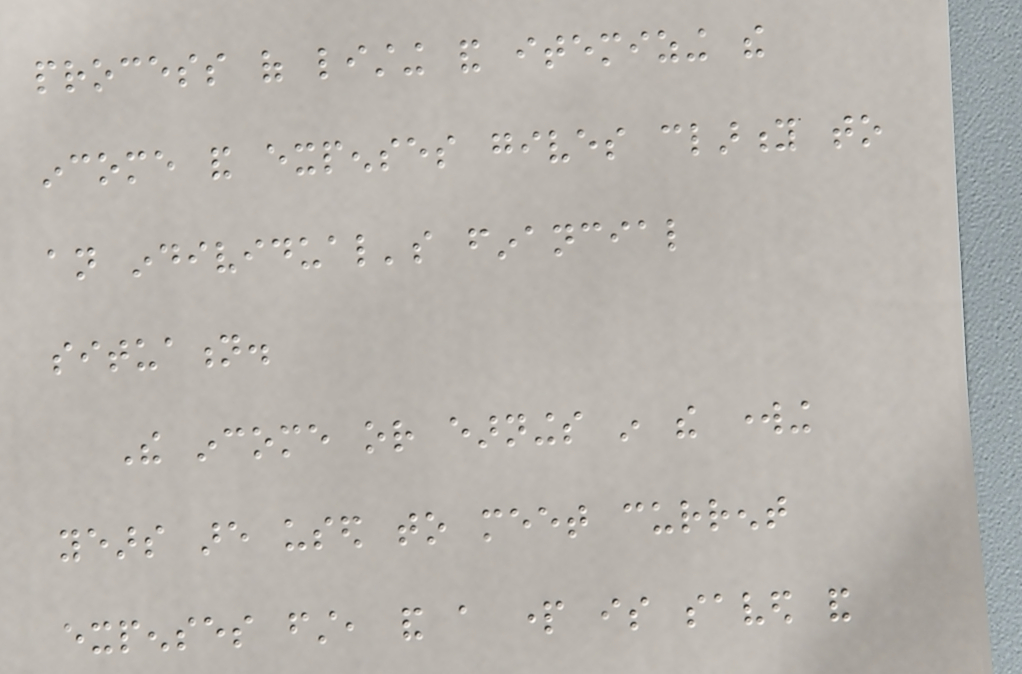process of listing and itemizing the
income and expenses gives clarity to
an individual's financial
situation.
The income or earnings in the working
years are used to meet current
expenses first, and a part is saved and
